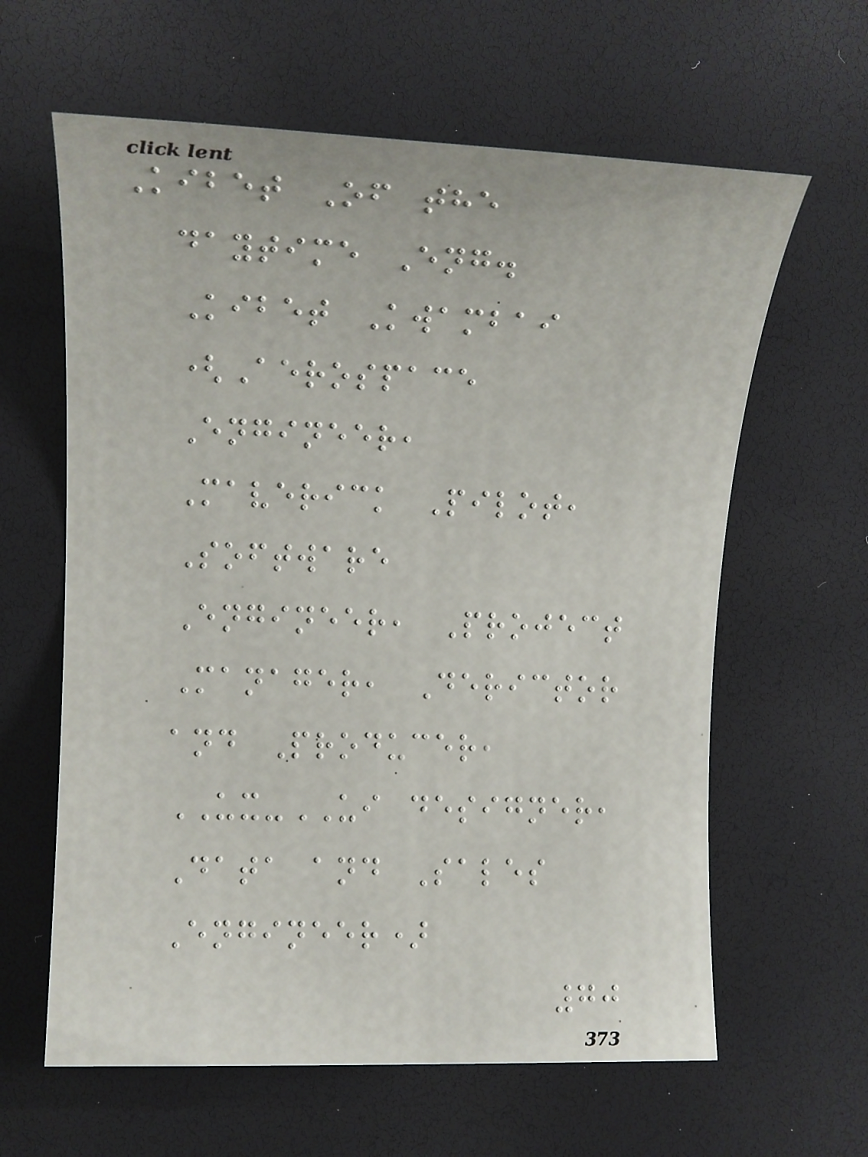Kibet Of the
daytime Eng.
Kibet Kwambai
(Aerospace
Engineer,
Maverick Pilot,
Software
Engineer, Project
Manager, Derictor
and Producer,
UX-UI designer,
Data and Sales
Engineer)
70
